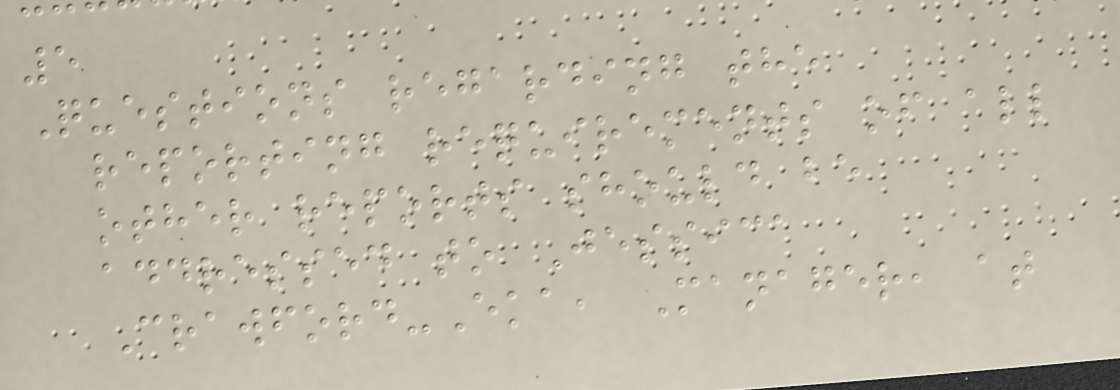5
Questions regarding the
reporting requirements of all
other reports should be
addressed to Jessica
Crawford-Eka, Manager, at
